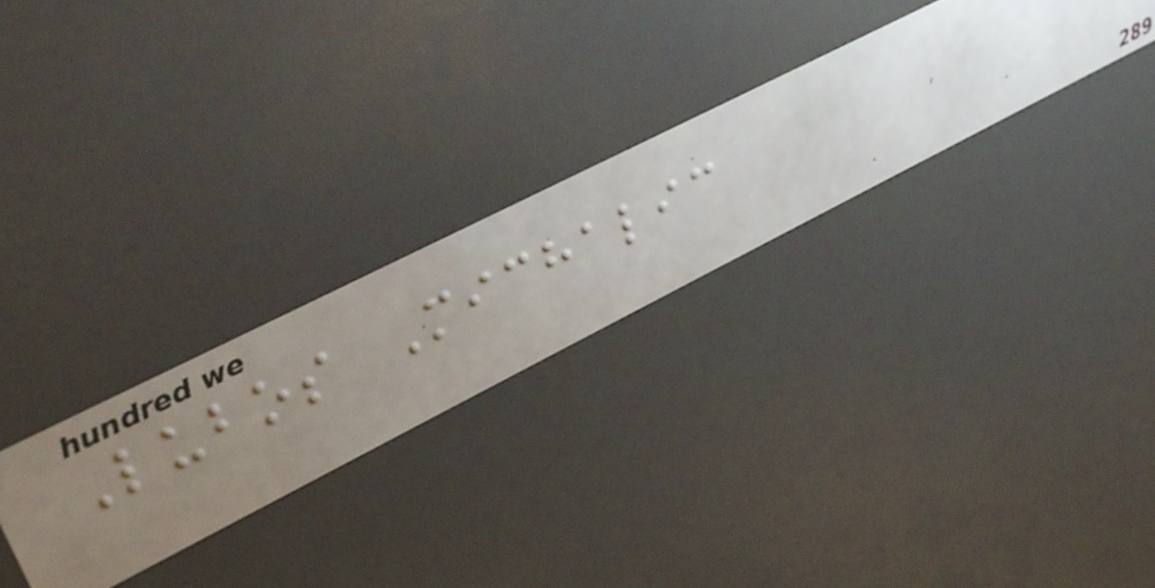Lubos Michalic
